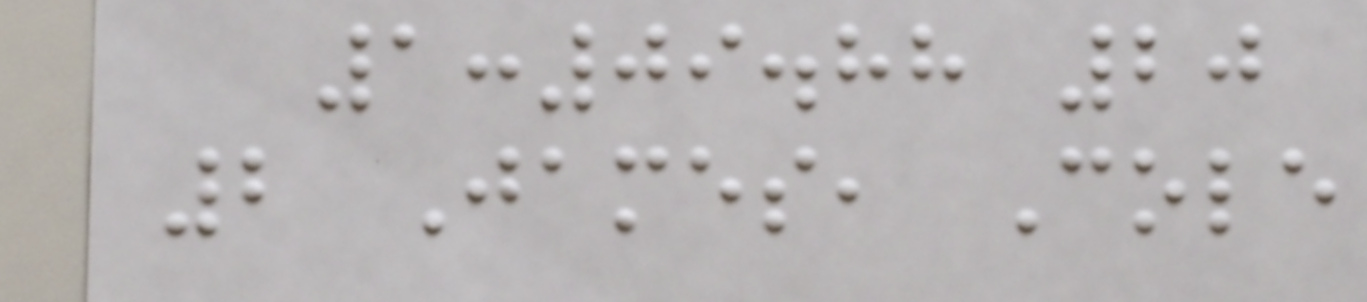1:09.88 20
2 James, Cole
